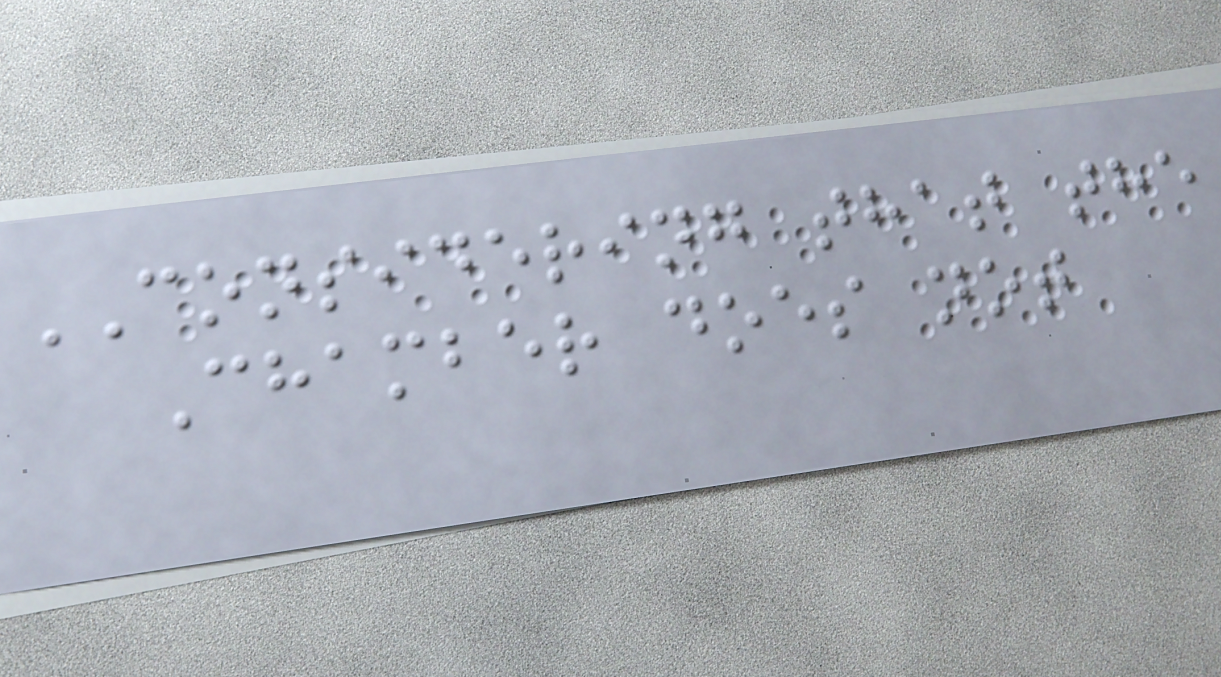CONSIDERING that the
Chamber does not
